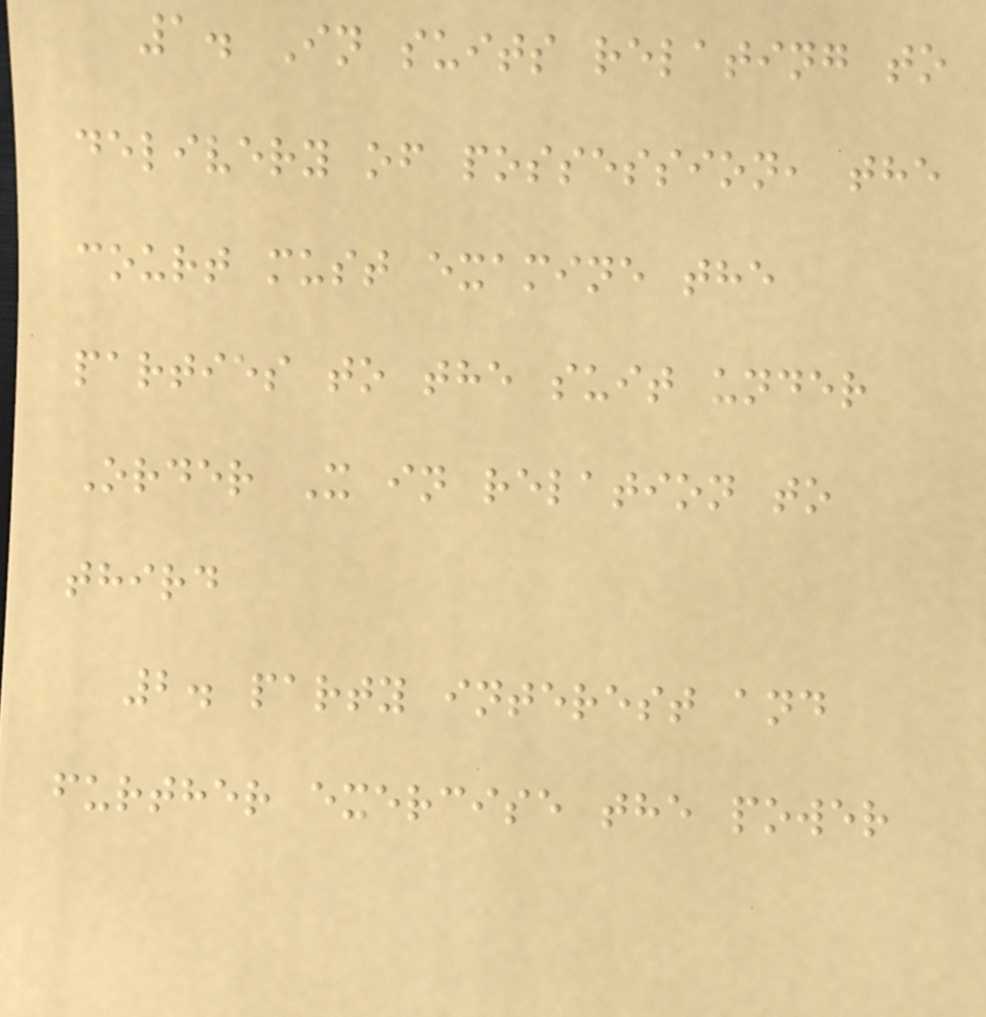1. In suits relating to
delivery of possession, the
court must examine the
parties to the suit under
Order X in relation to
third
2. party interest and
further exercise the power
